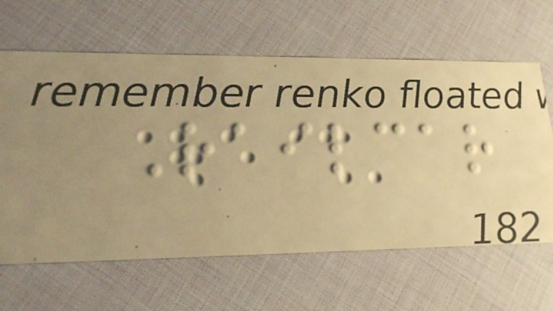Railcar
